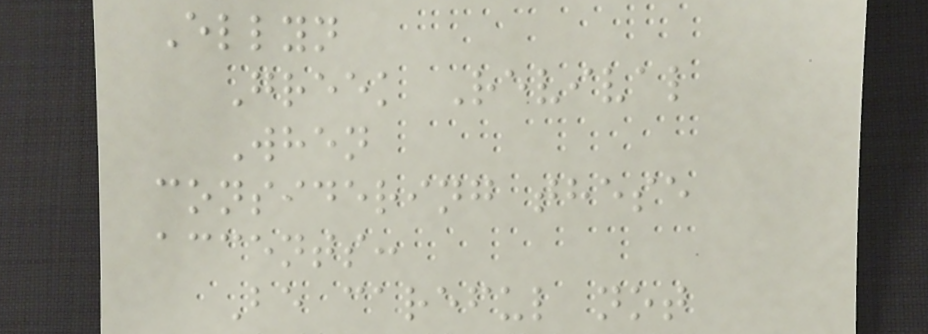Ellyn
Greek Revival
When
considering these
accents:
Be careful not
